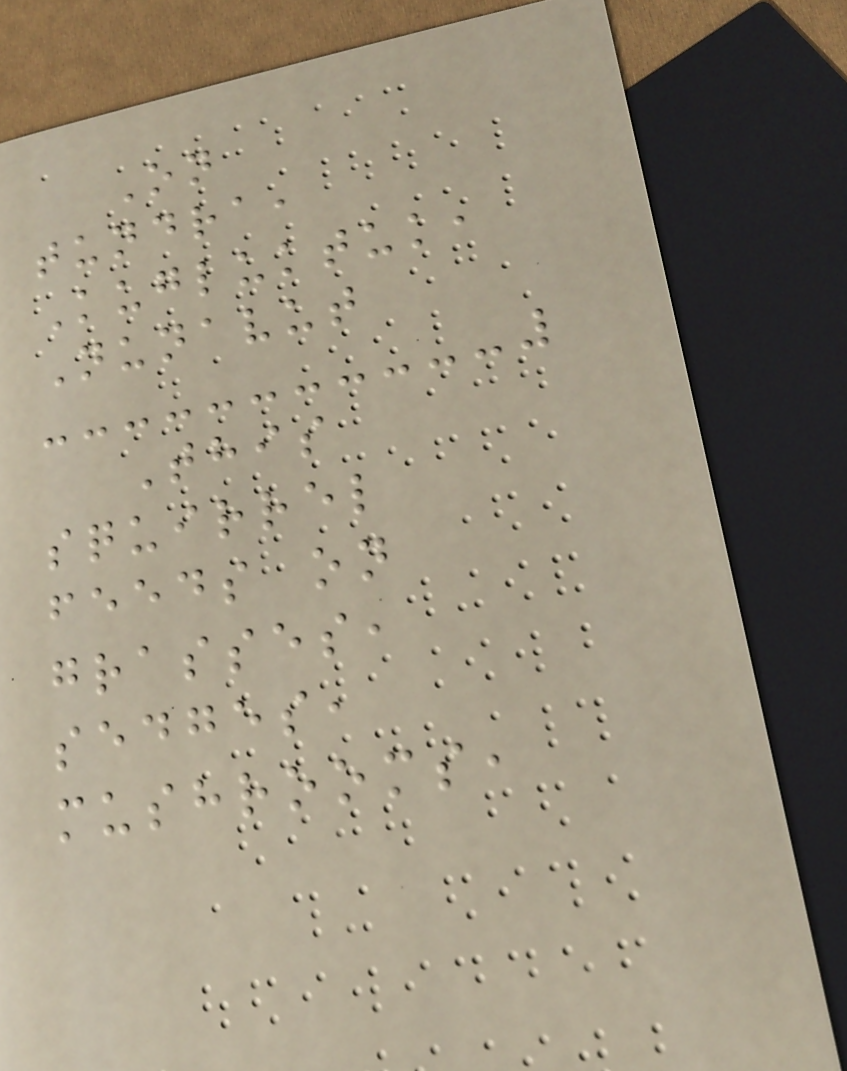On
tundra,
Kugluktuk,
Nunavut
This
squirrel
feeds on
grasses,
sedges,
mushrooms,
